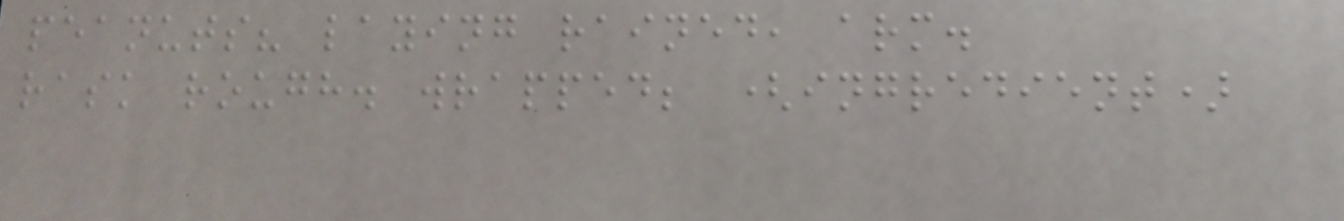peanuts? laying rained, arm.
rask rough. wrapped; (ingredient)
